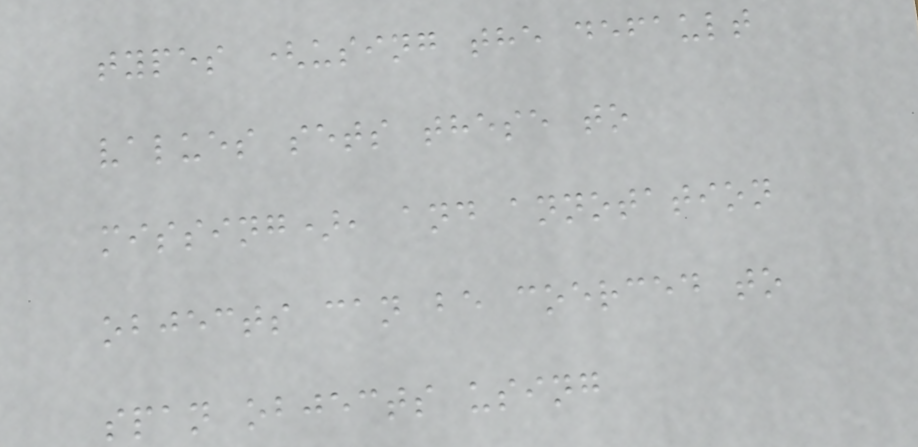types (using the default
values sets these to
missing), and annotation
objects can be coerced to
span objects using
